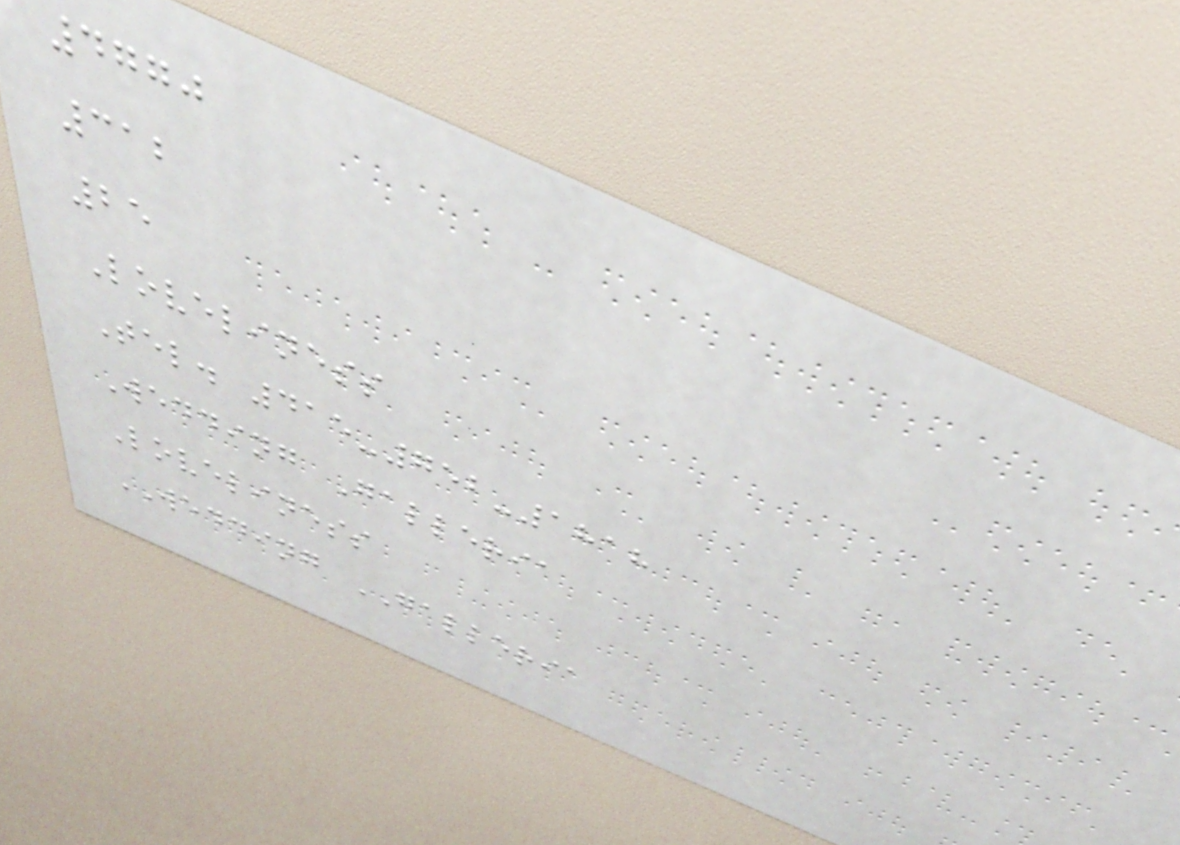4770
312
25
Loveliness
Tel. 415-752-1818
Wedding Galleria
Loveliness
WEDDING GALLERIA
